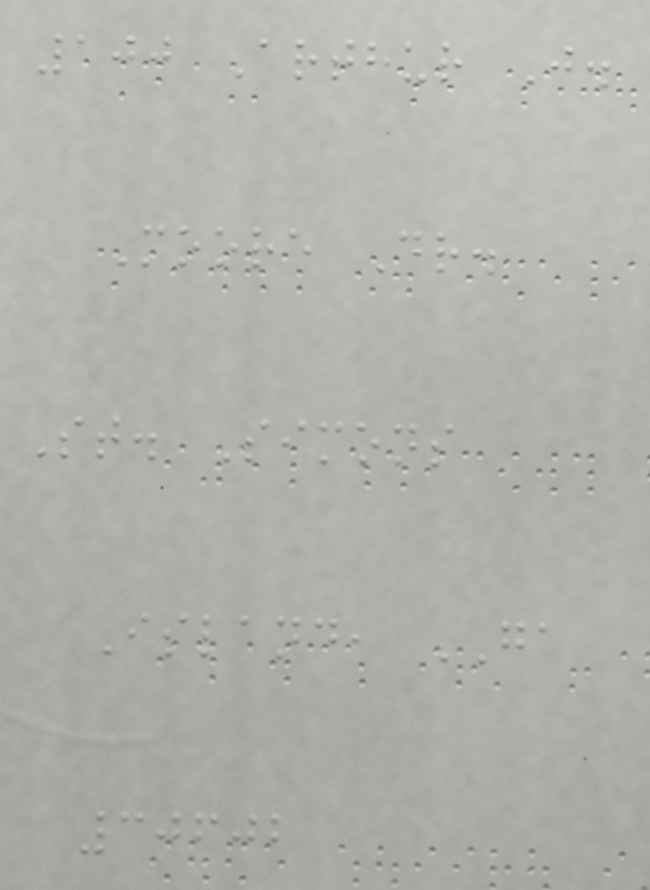100 Arthur J.
Moore Dr.
St. Simons
Island, GA
30602
